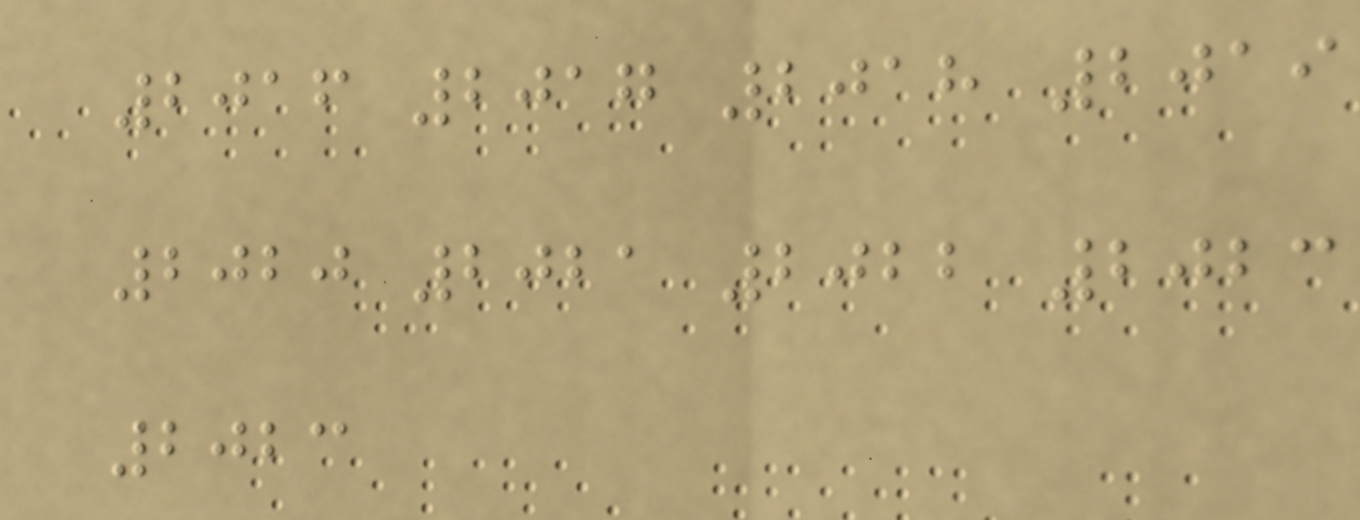2016 2017 2018 2019
2020 2021 2022 2023
2023
